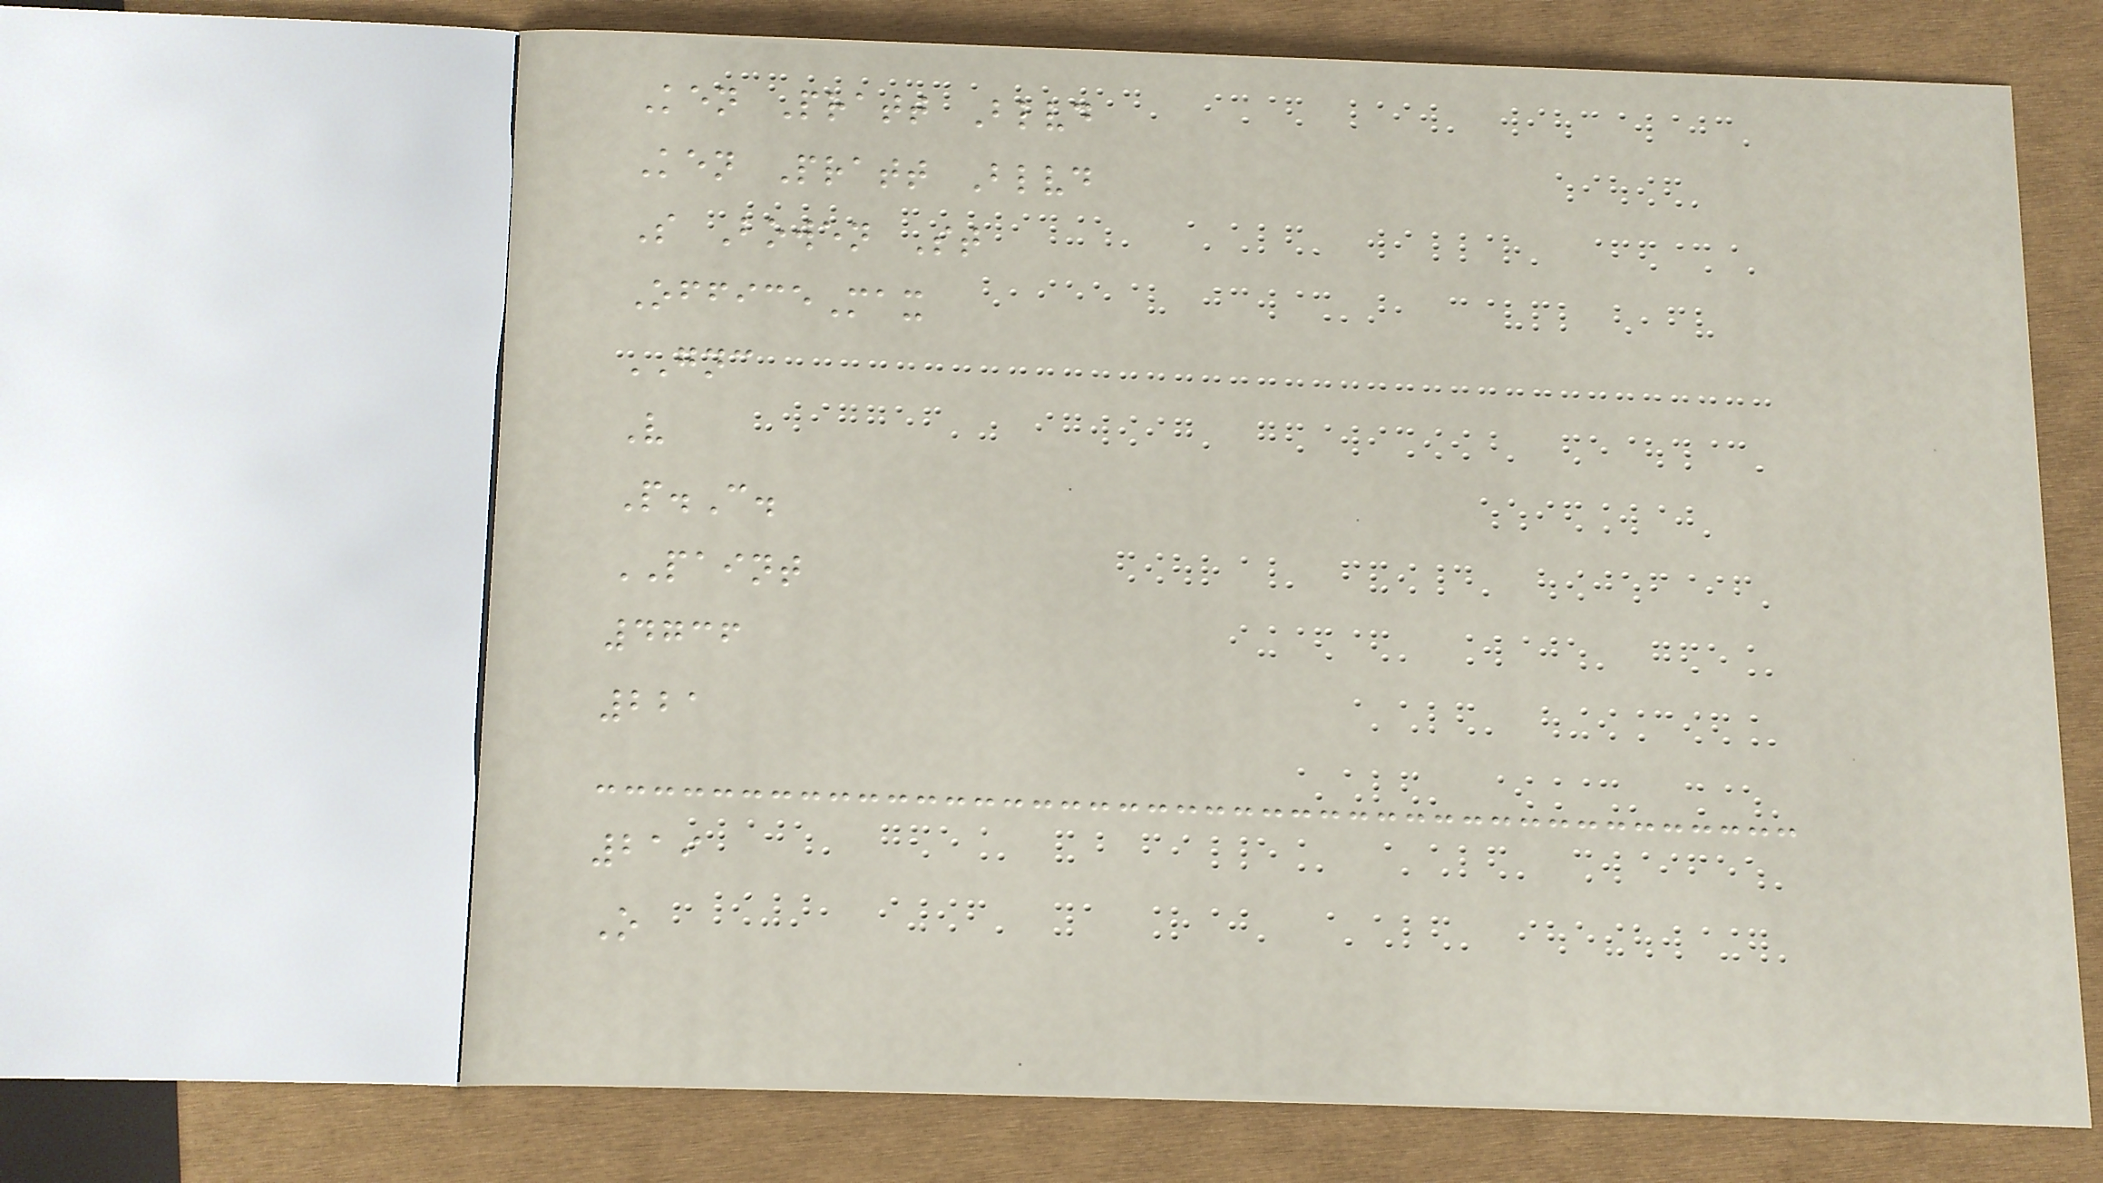Ken Pratt Blvd
Ken Pratt Blvd
S Bowen St
OfficeMax
GNC
V
P.C.
PAINT
4736
221
219
O
